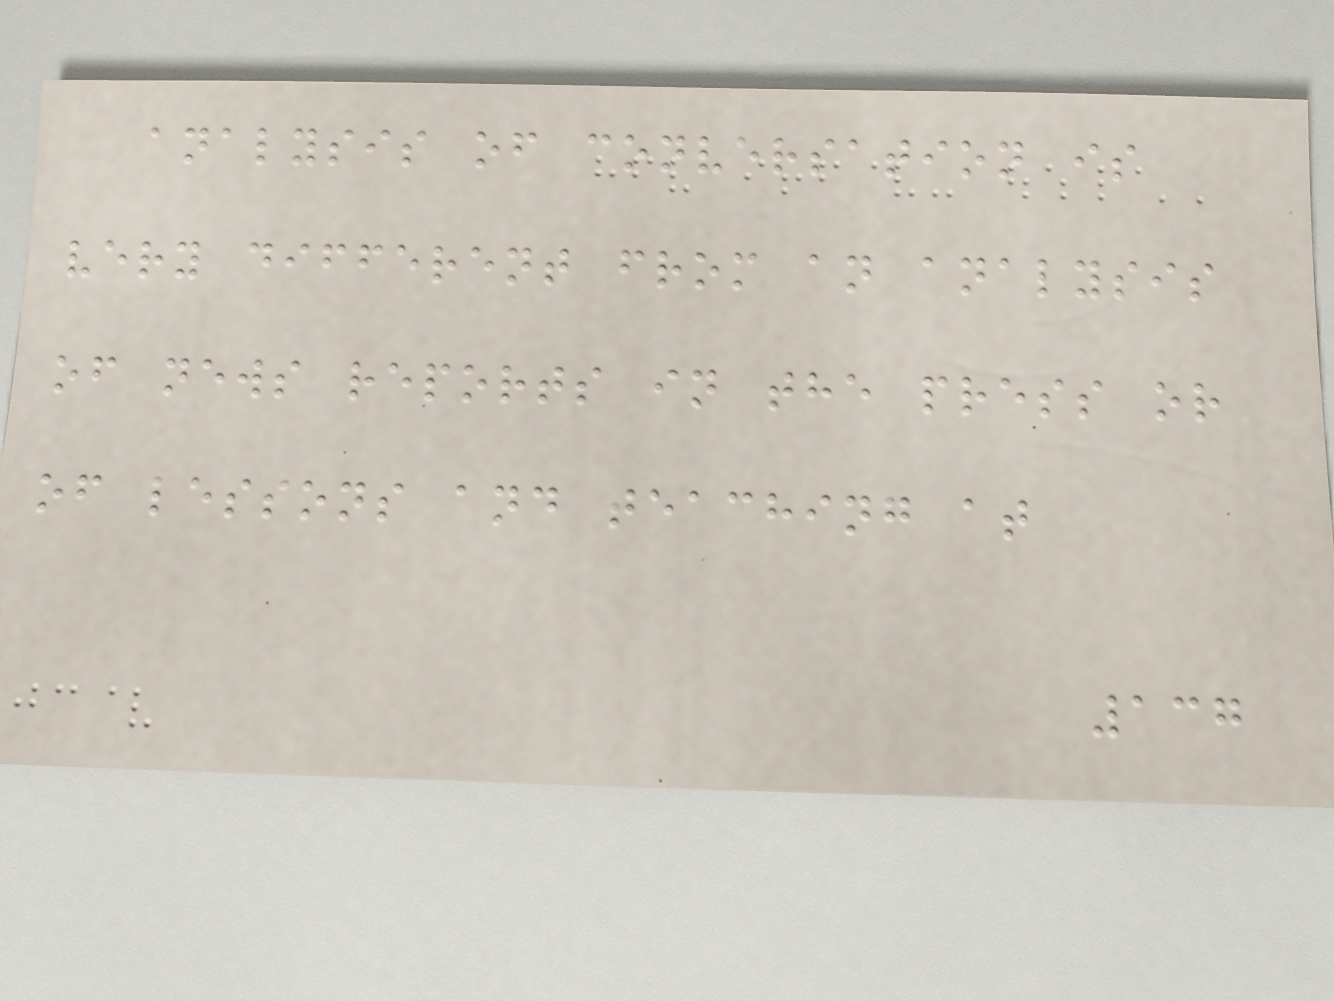analysis of conversation is
very different from an analysis
of news reports in the press or
of lessons and teaching at
137
